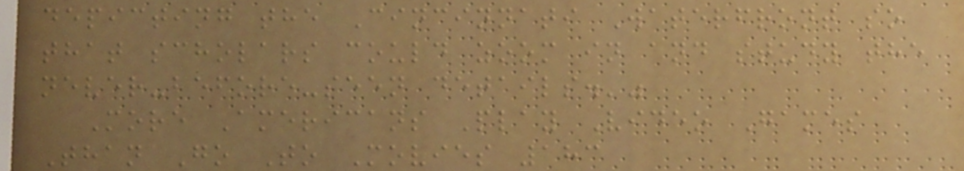depicting the Cincinnati Waterfront so
that scholars could zoom in and study the
never-before-seen details.'"
More Americans Play Video Games
Than Go To Movies 183
